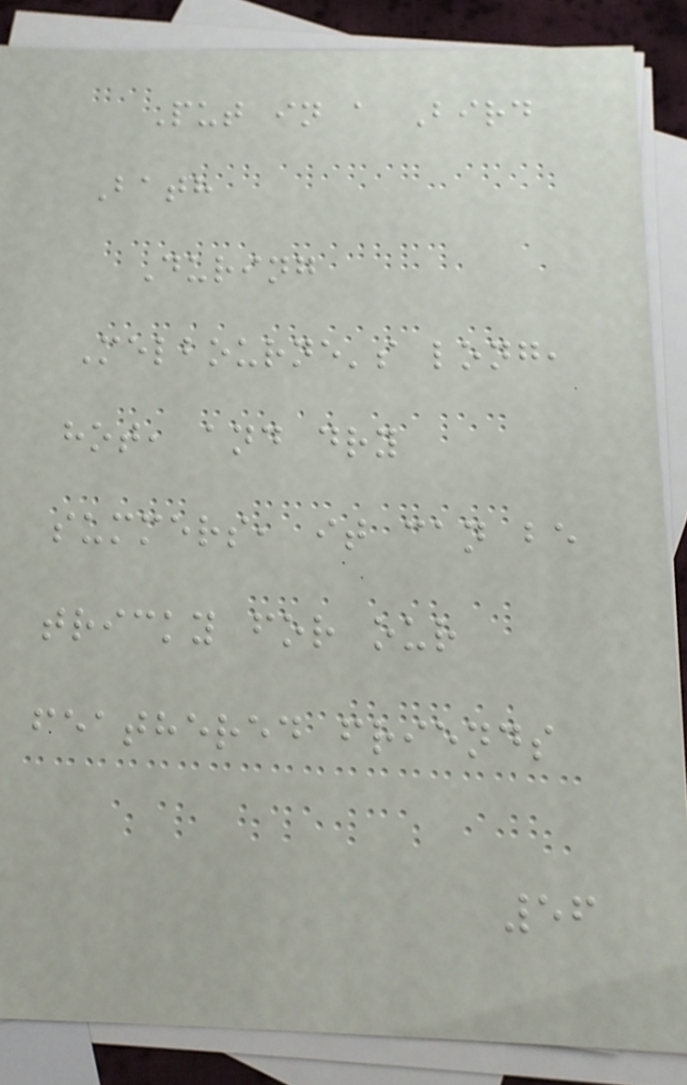Put in a Bird
Bath
During
Melbourne's long,
hot, and dry
summers, it can be
tricky for our
feathered friends
56
